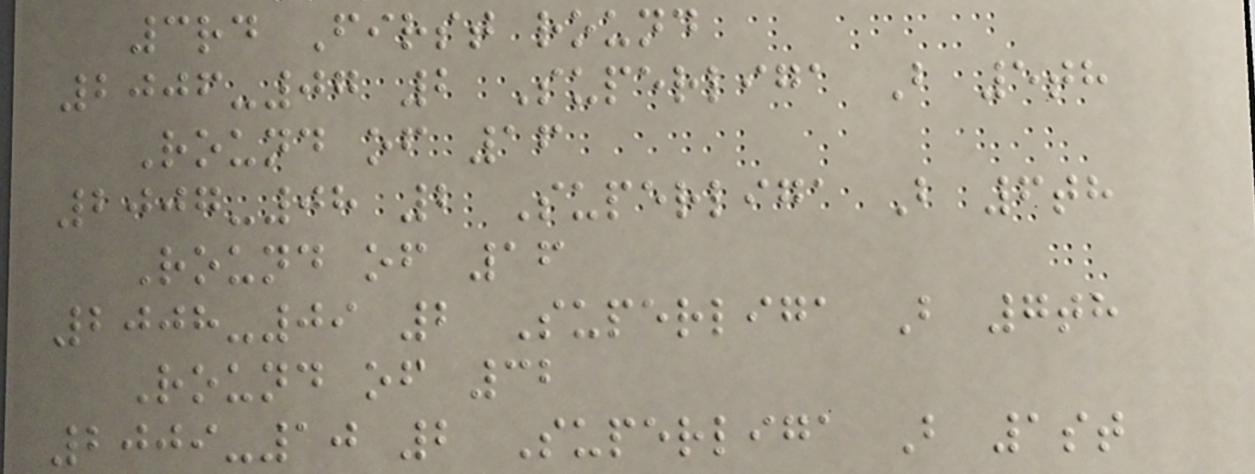3rd First round
2006-07 2 Superliga B 5th
Round of 16
2007-08 2 Superliga B 6th
Round of 16
2008-09 2 Superliga B 7th
Round of 32
2009-10 2 Superliga B 1st
